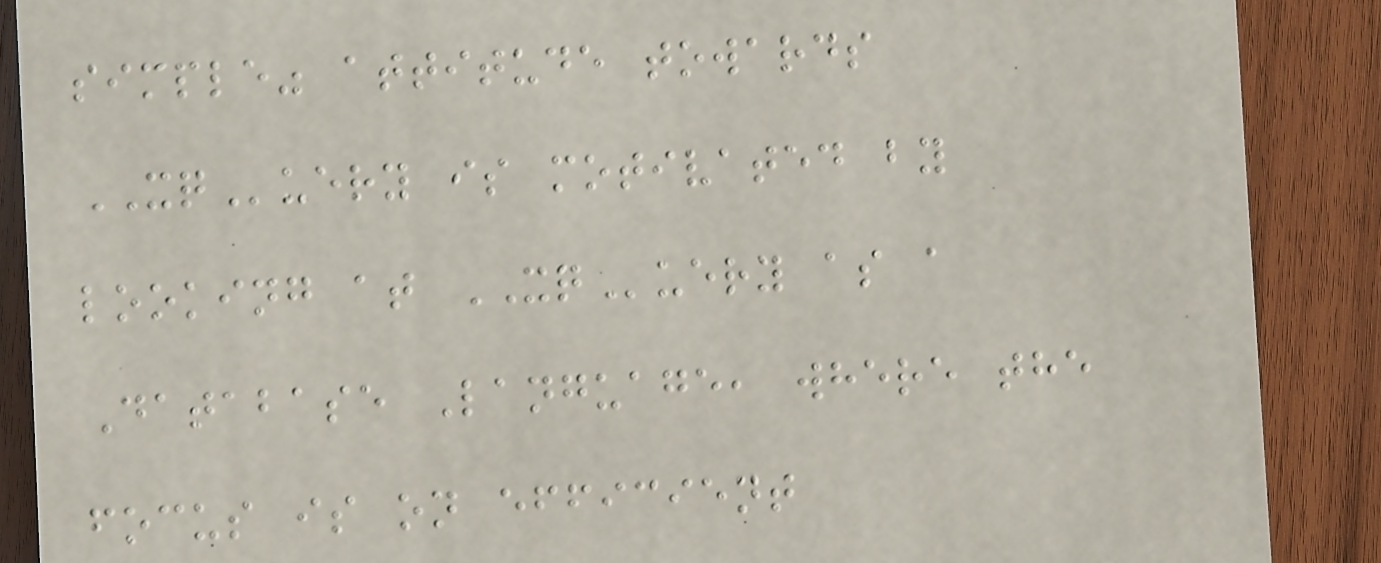simple" attitude towards
XQuery is motivated by
looking at XQuery as a
Database Language, where the
focus is on efficient
